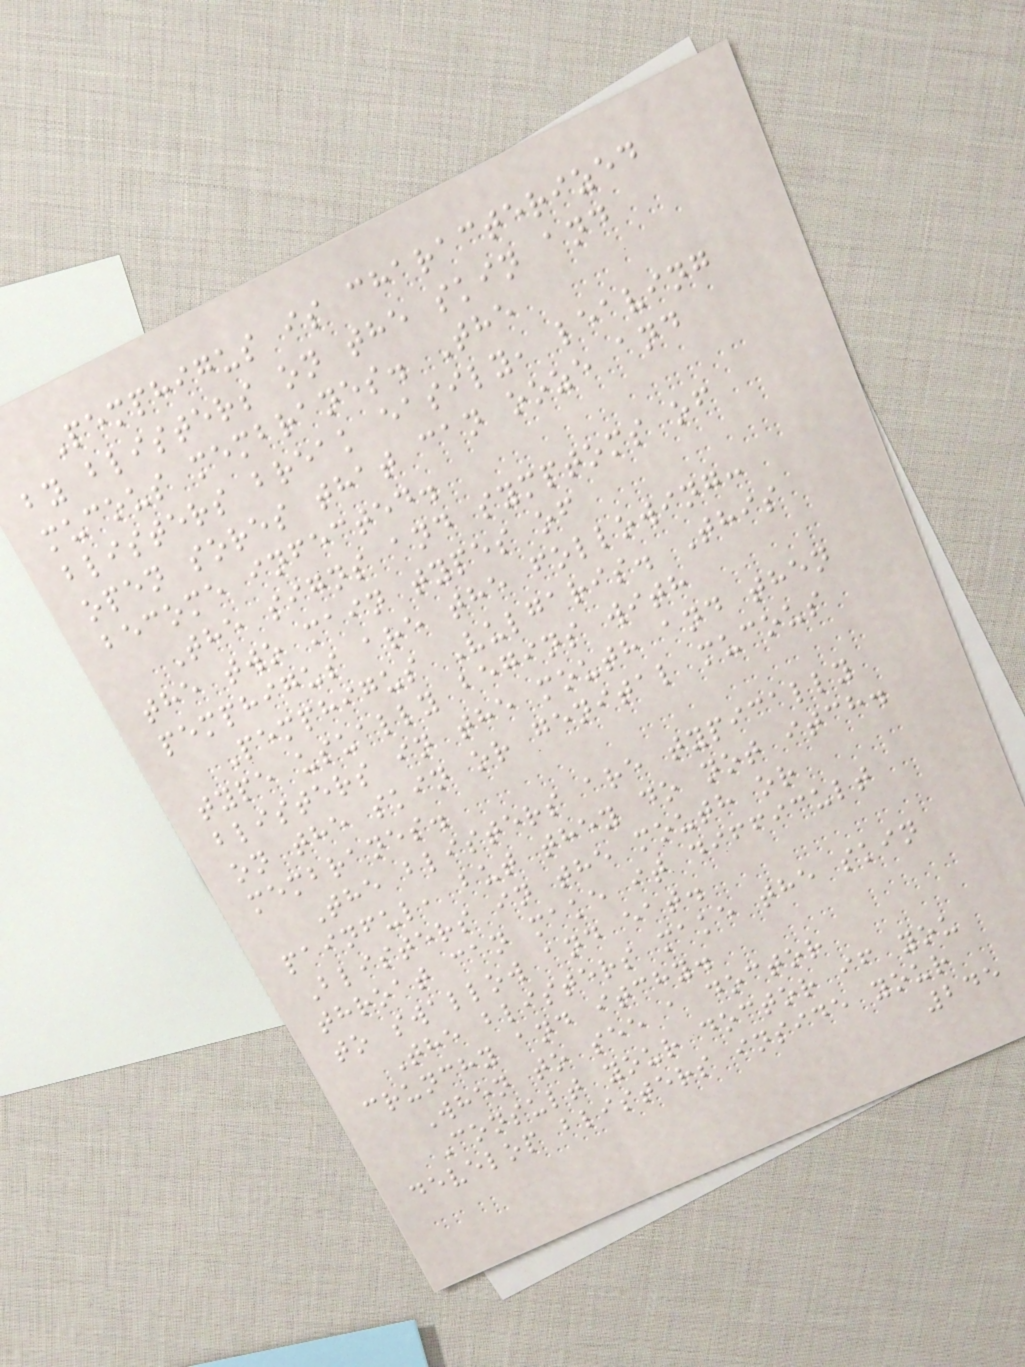Pemphigus is characterized
by blisters on the skin and
mucous membranes. The
blisters break easily, leaving
open sores that can ooze and
become infected.
The signs and symptoms of
the two main types of
pemphigus are the following:
Pemphigus Vulgaris. This
type usually begins with
blisters in the mouth and then
on the skin or genital mucous
membranes.
The blisters are typically
painful, but they do not itch.
Blisters in the mouth or
throat can make it difficult
to swallow and eat.
The blisters make the skin
crunchy and itchy.
When to see a doctor
Consult your doctor if you
develop blisters inside your
245
